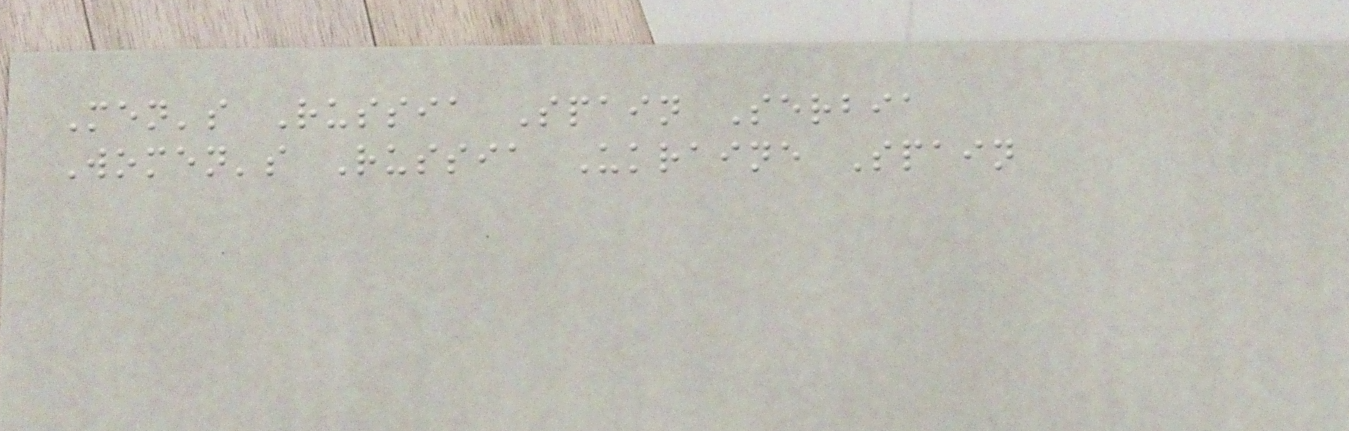Men's Russia Spain Serbia
Women's Russia Ukraine Spain
